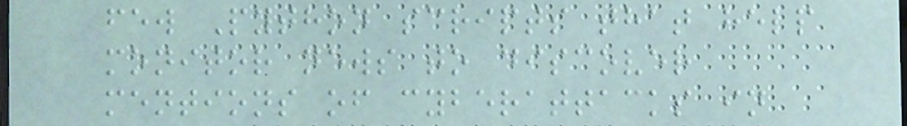few Python scripts that help
monitor news to discover
mentions of cyberattacks in
